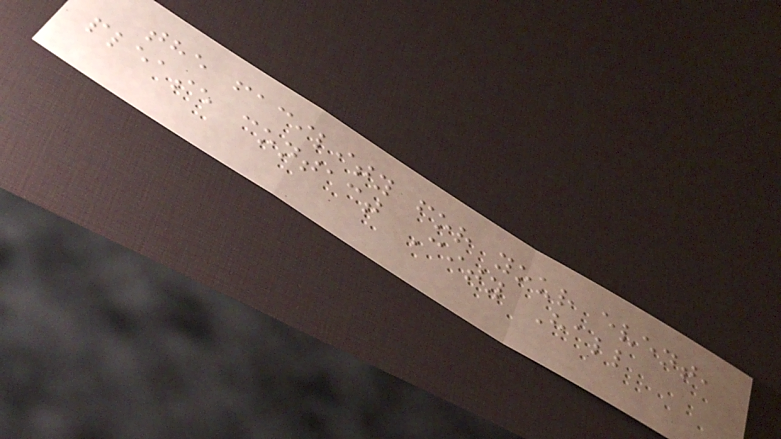the facility for your event,
please contact City Hall
